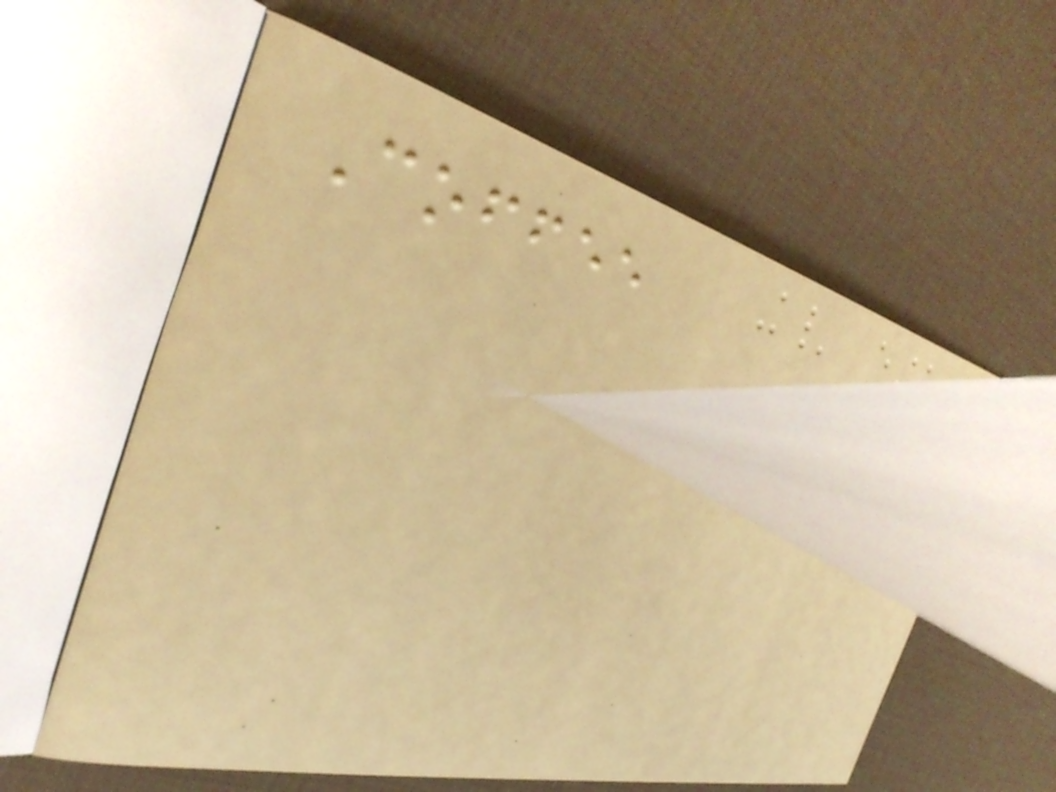Coffee
